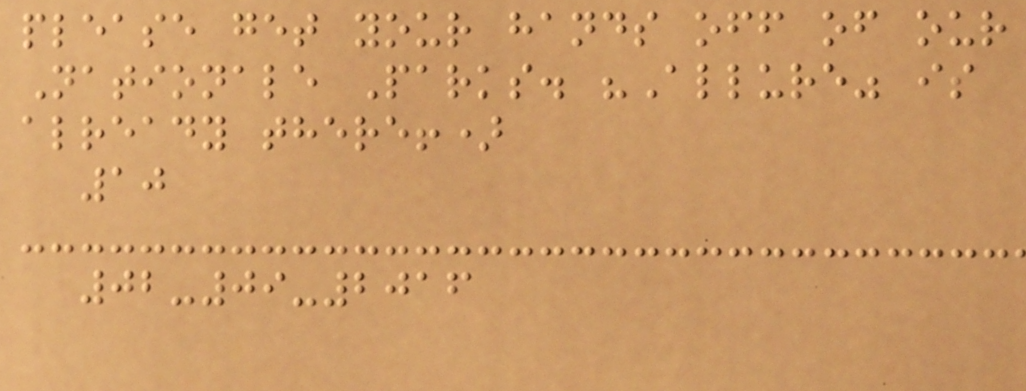please get your hands off of our
Nationale Parks. "Allure" is
already there!)
10
02-09-2016
